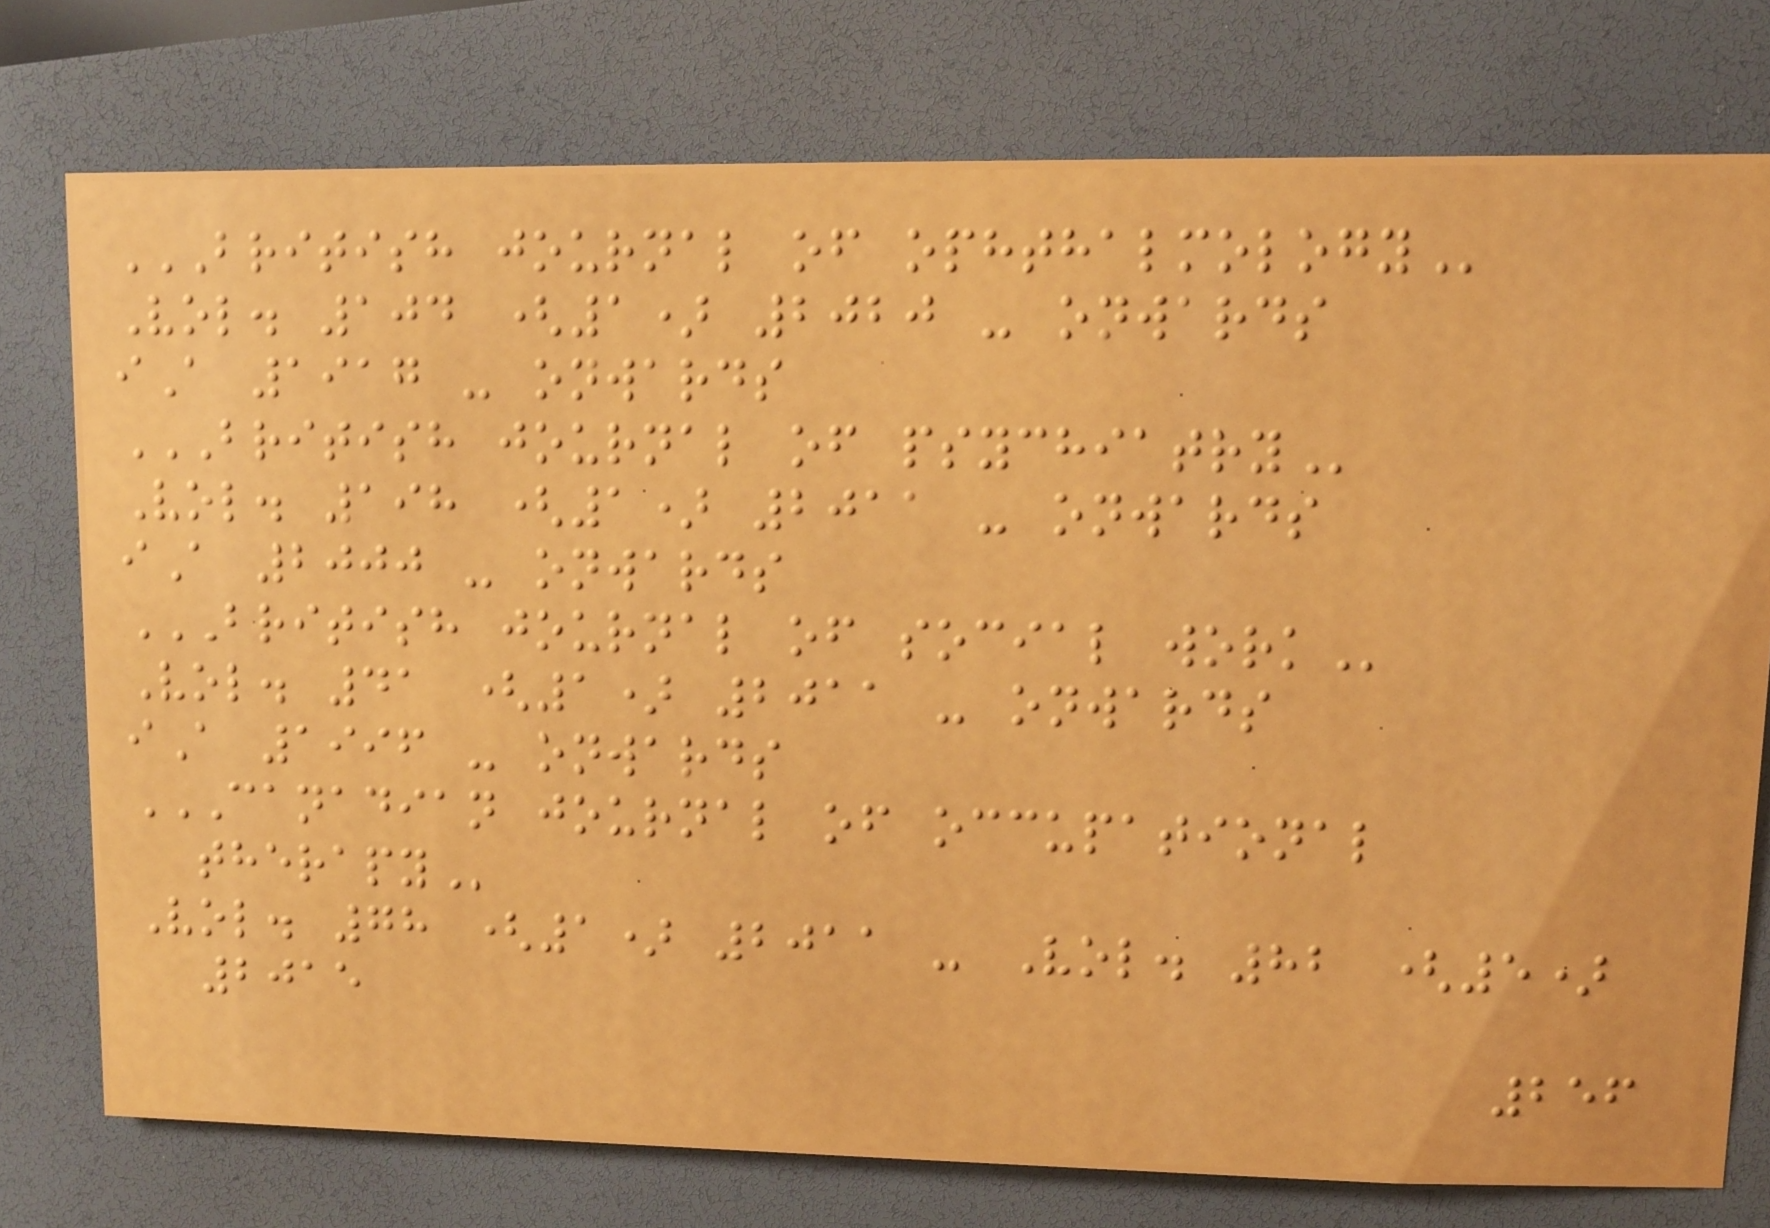BRITISH JOURNAL OF OPHTHALMOLOGY
Vol. 104 (1) 2020 - onwards
iA 1917 - onwards
BRITISH JOURNAL OF PSYCHIATRY
Vol. 198 (1) 2011 - onwards
iA 2000 - onwards
BRITISH JOURNAL OF SOCIAL WORK
Vol. 41 (1) 2011 - onwards
iA 1996 - onwards
CANADIAN JOURNAL OF OCCUPATIONAL
THERAPY
Vol. 78 (1) 2011 - Vol. 82 (5)
2015
256
